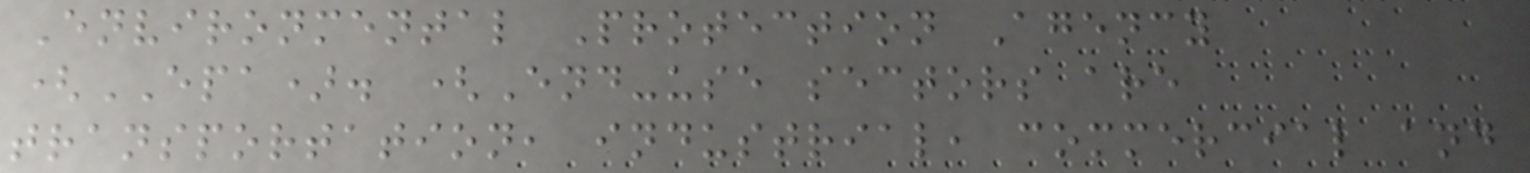Environmental Protection Agency
(EPA). (End-use sectors are
transportation, industrial, commercial and
